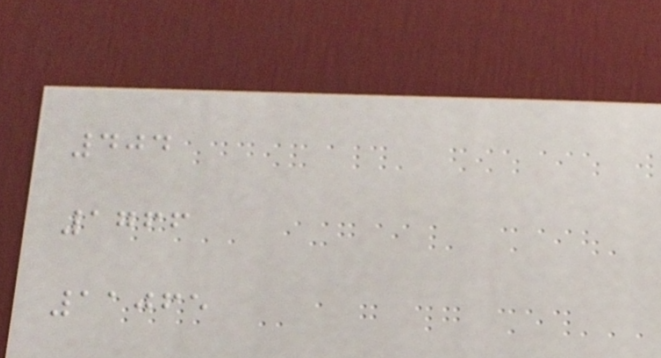404
1766
11065
